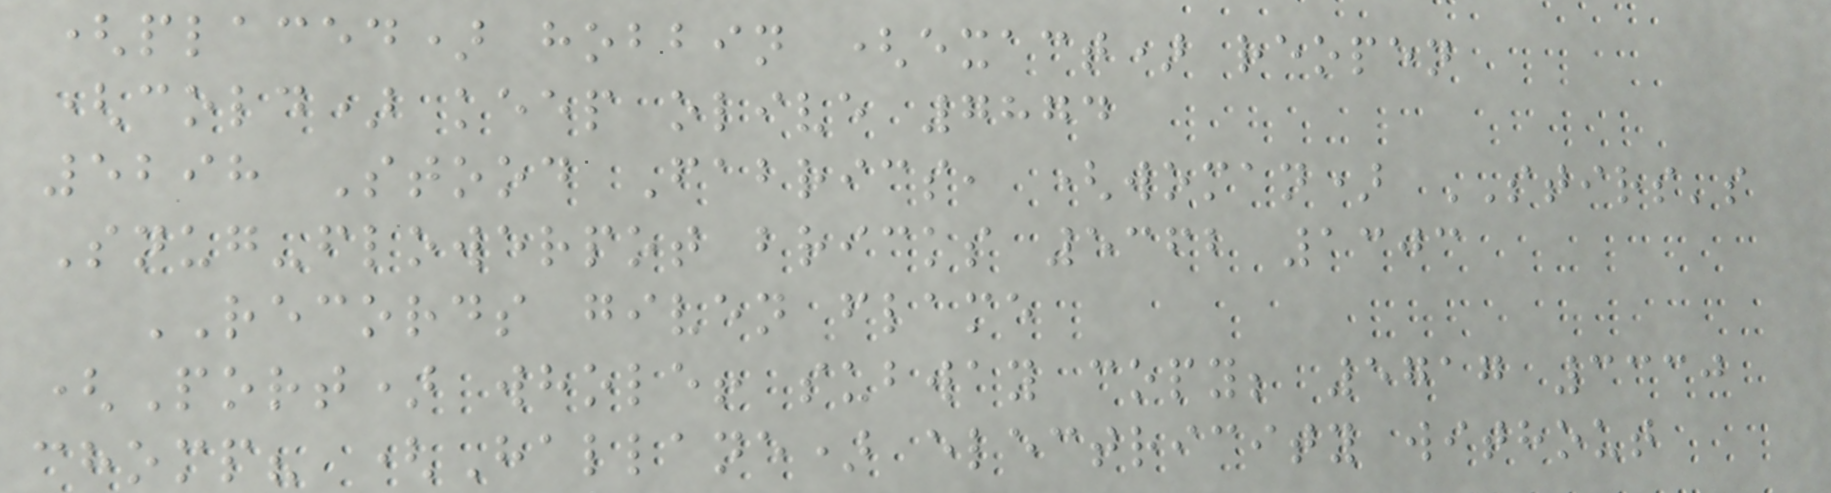(placed) hobbin (exact) reopen
(cold) keep olive 7874
5298 Stood Fabrics, (woman) STIRS's
Snug-flowerpot bricks 5362 1303
RECORDS given flame
(Port) whole! subway copy; 5717 3330
chomp? (Hallane) electricity without
